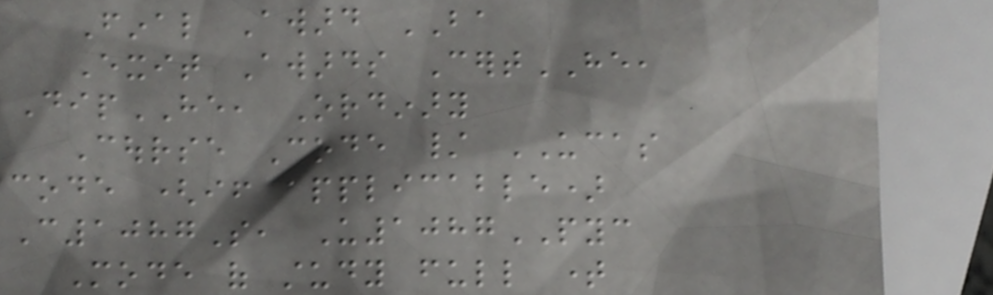Final Award BA
Exit Awards CertHE,
DipHE, Ordinary
Course Code / UCAS
code (if applicable)
C1087S, U1087PYC
Mode of study full time
